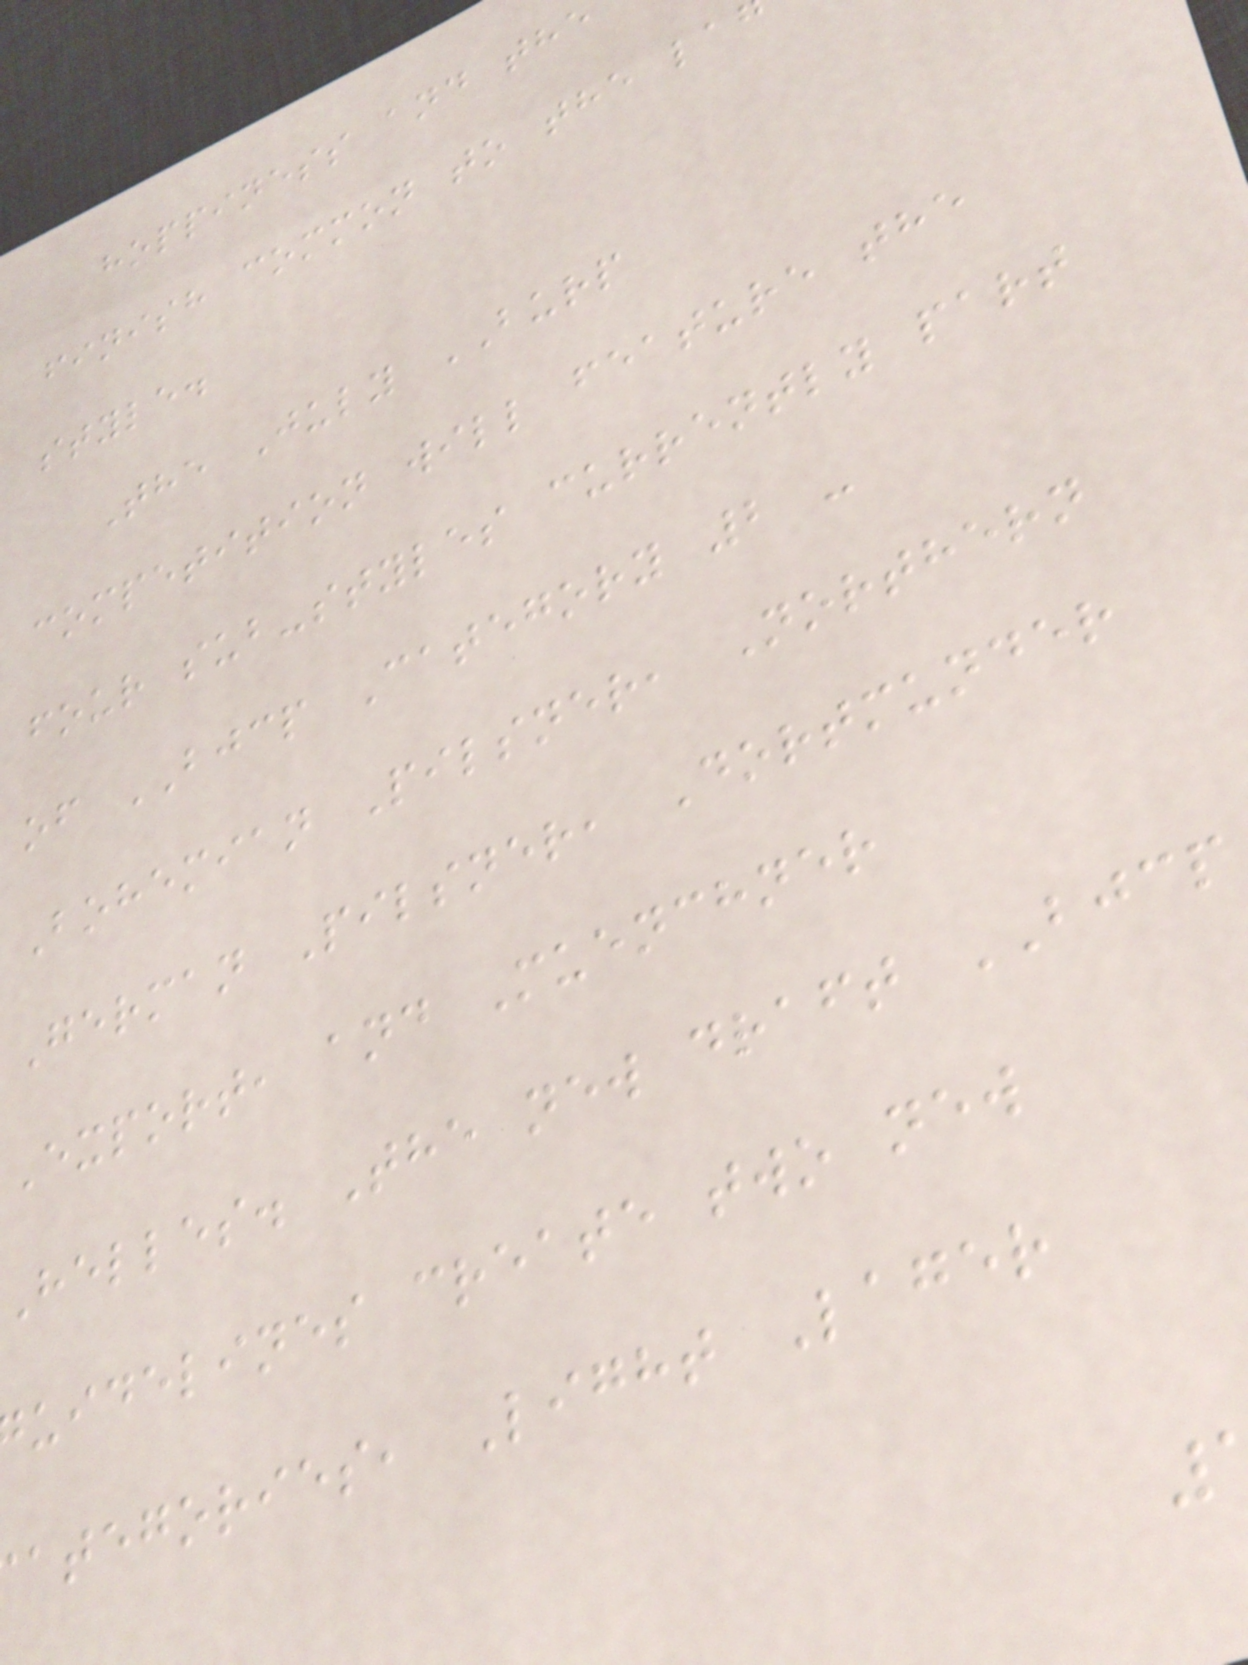hoppiness and the
finish common to the la
style.
The July BURP
competition will feature the
four sub-styles currently part
of BJCP Category 2 -
Bohemian Pilsner, Northern
German Pilsner, Dortmunder
Export, and Muenchner
Helles. The new draft BJCP
uidelines create two new
ategories, Light Lager
